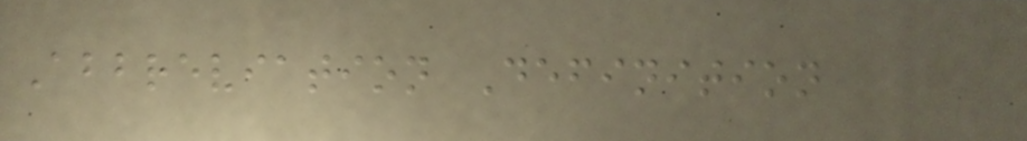Abbreviation Definition
